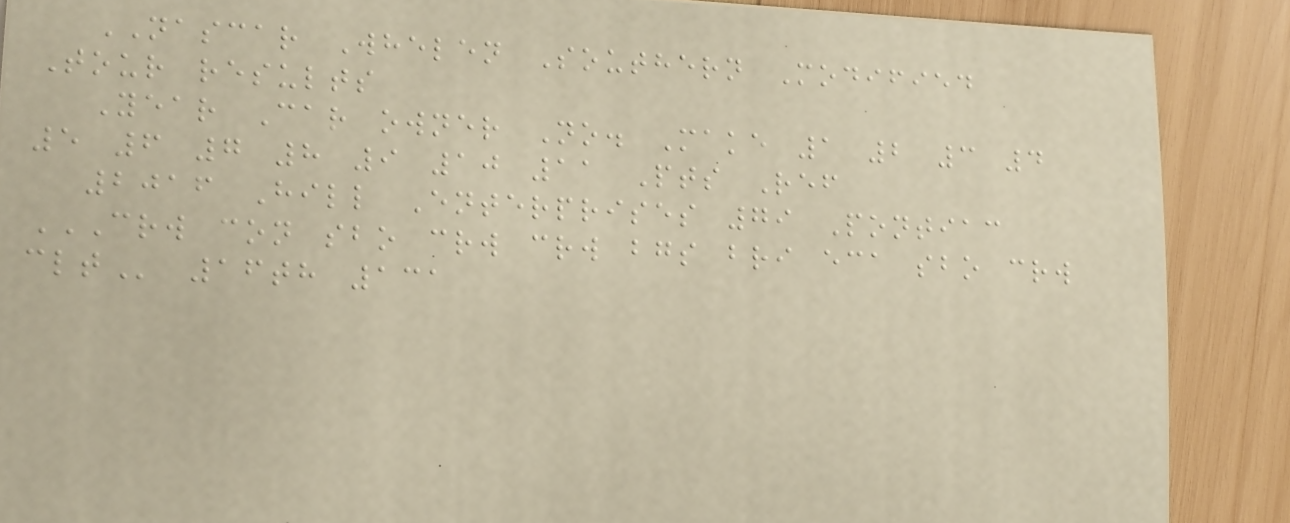NASCAR Whelen Southern Modified
Tour results
Year Car owner No. Make 1 2 3 4
5 6 7 8 9 10 11 Pts Ref
2016 Hill Enterprises 79 Pontiac
CRW CON SBO CRW CRW BGS BRI ECA SBO CRW
CLT 16th 131
